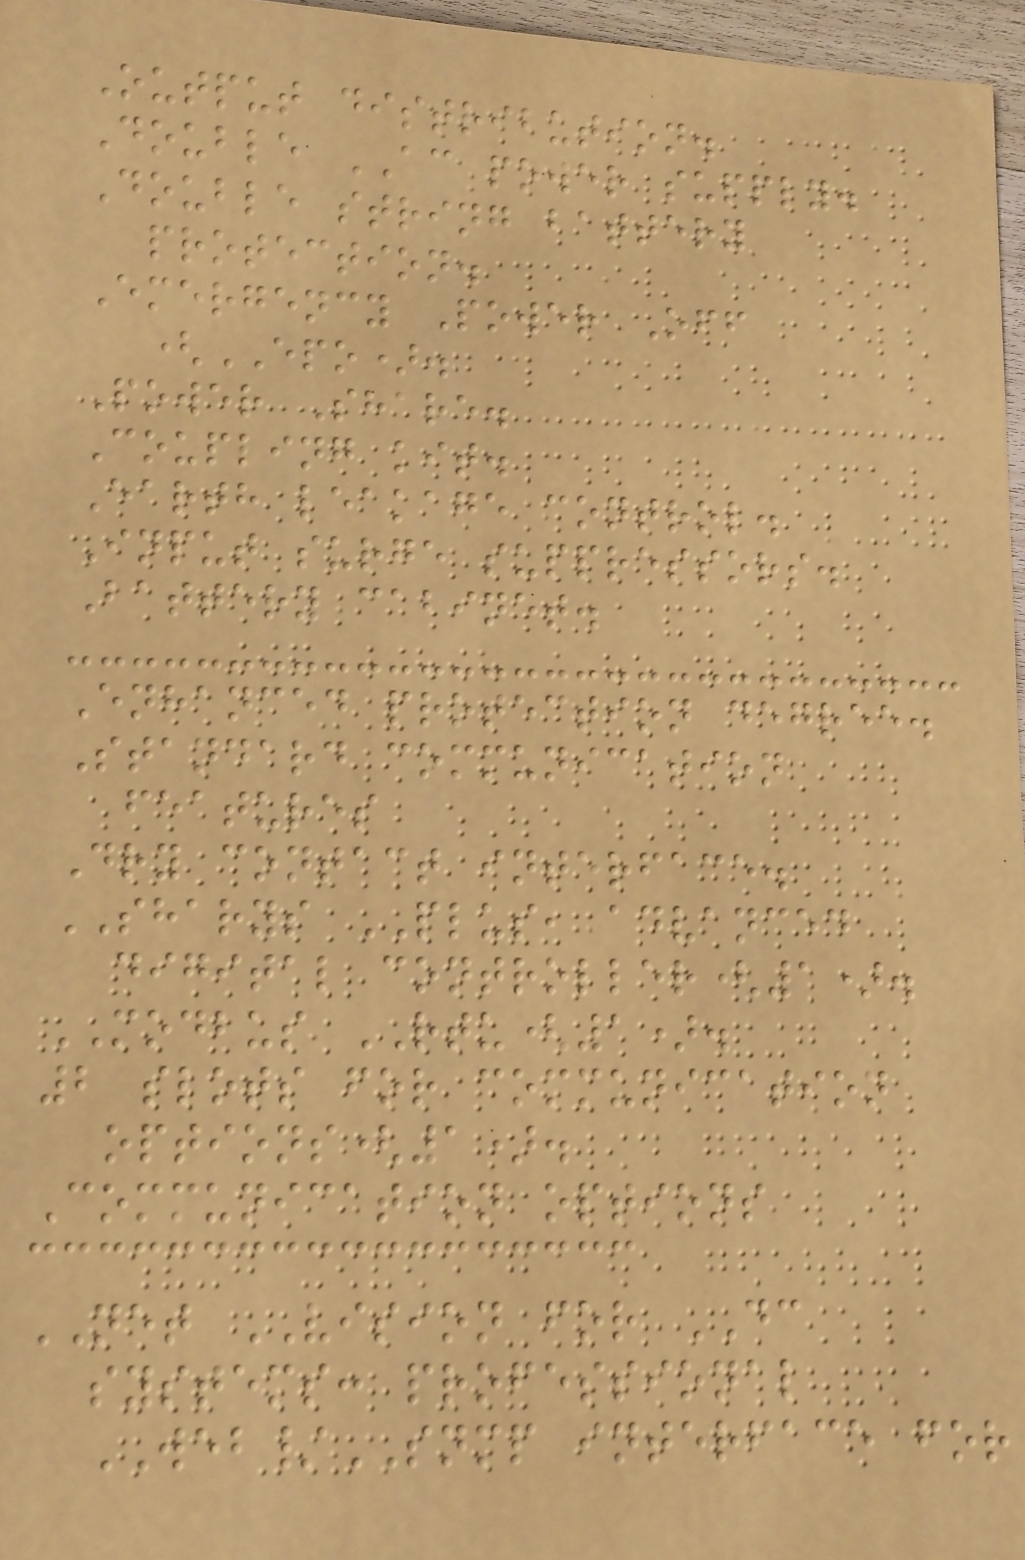Output distribution.
Double AC power supply.
Double string battery
protection.
Emergency Power Off
(EPO).
Power Share.
Coupling kit.
Earth leakage control.
Input surge suppressors.
Battery cabinet.
Enhanced protection degree.
Standard communication
features
Dry contact interface.
SHARYS PLUS, advanced
digital controller(1).
MODBUS RTU(1).
2 slots for communication
options(1).
Communication options
NET VISION for DC
systems: professional
WEB/SNMP interface for
